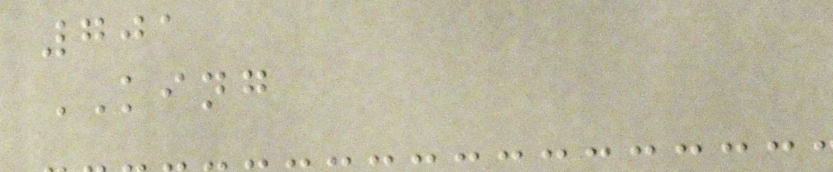701
KING
